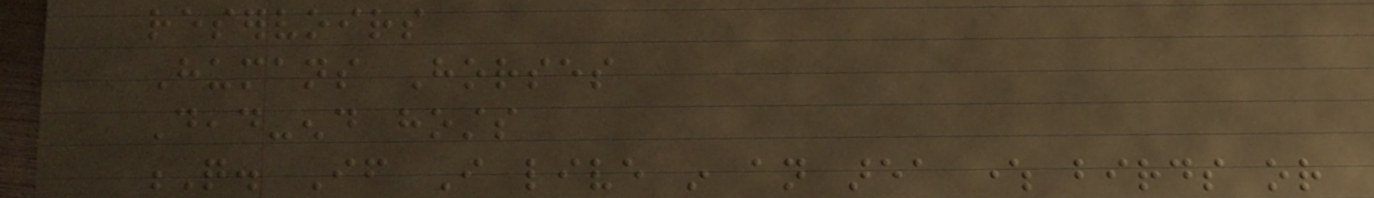reservoirs
Humans Horses
Dead-end hosts
Q. If I live in an area where birds or
